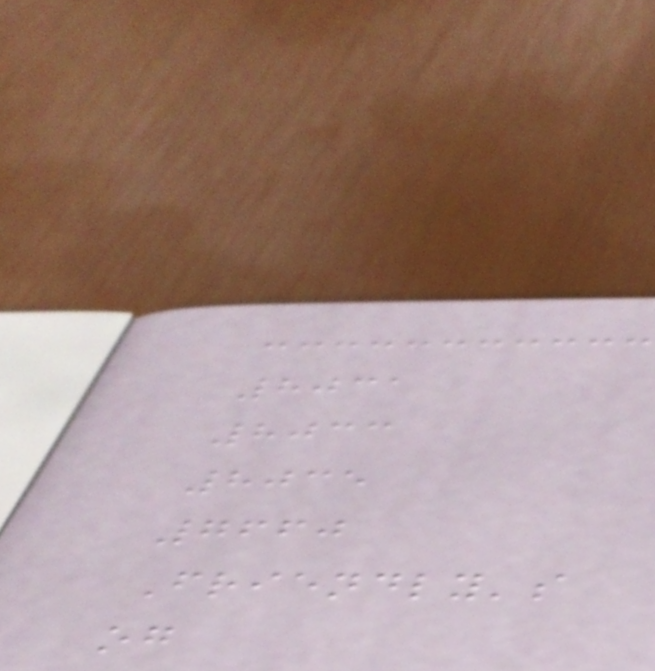8031
8033
8035
7660
Friendly's
og
